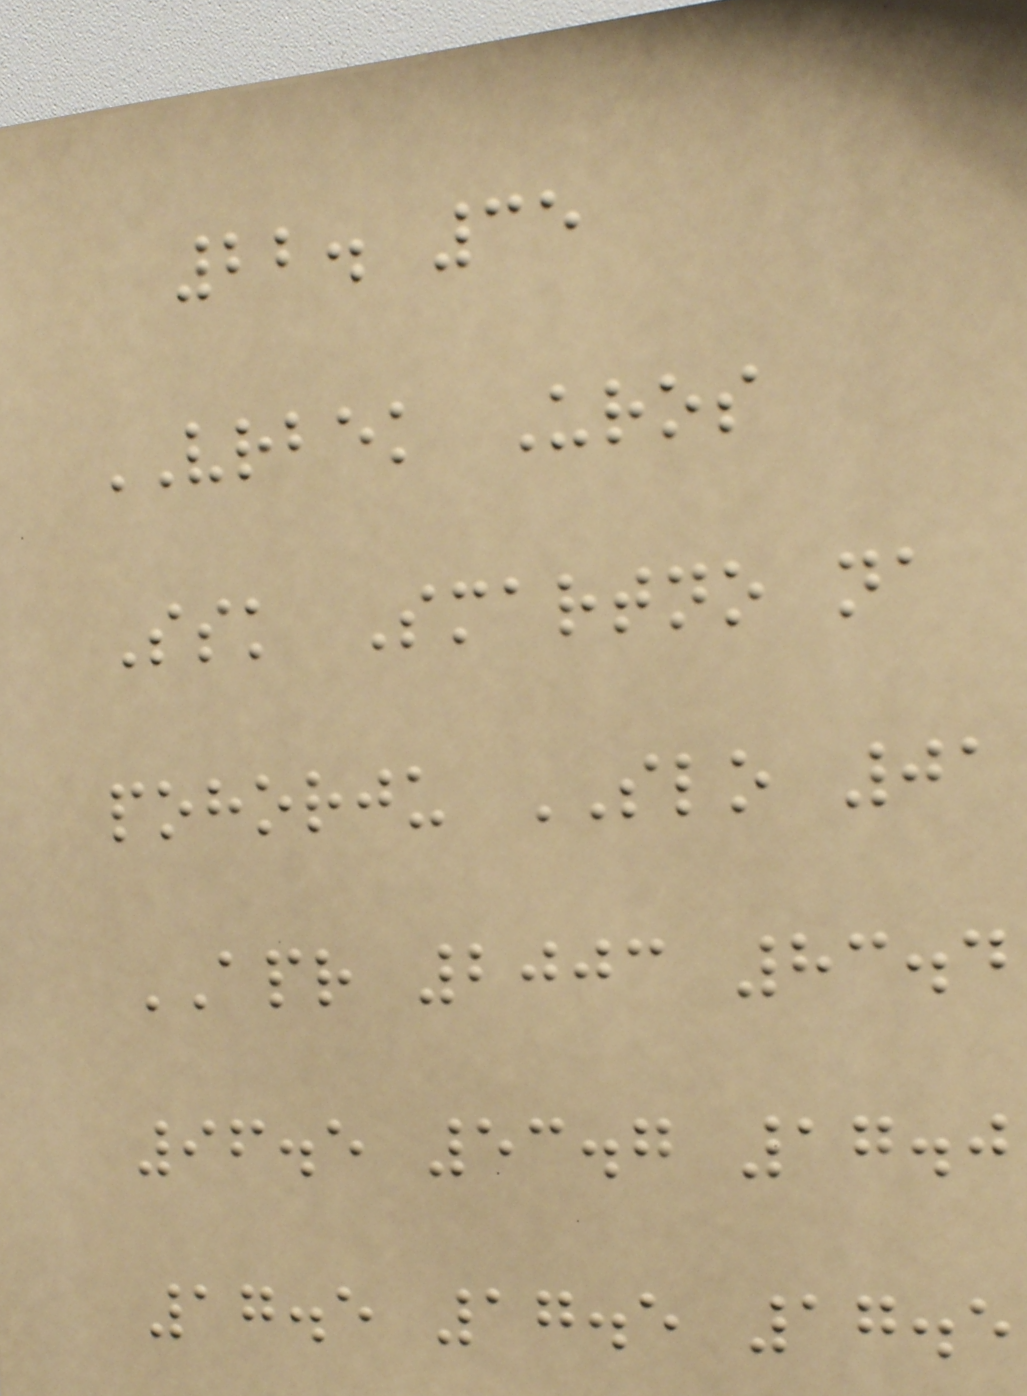22. 35
VRBEK Uros
Ssk Smartno na
pohorju SLO 01
APR 2003 83.4
96.5 53.7 17.0
17.5 17.5 17.5
